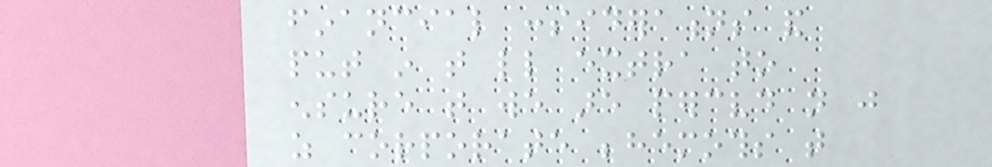financial considerations and
put in that little extra to
ensure that we are perceived not just
as corporate behemoths that
